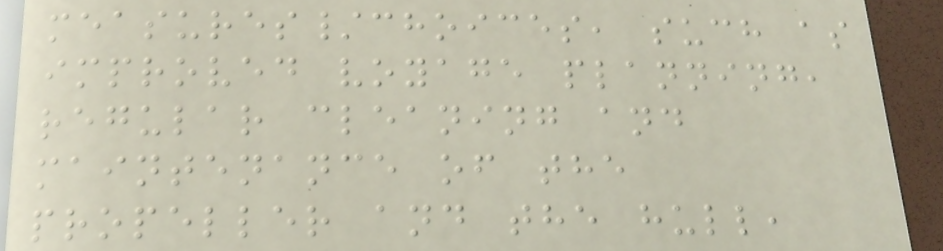measures/choices, such as
improved voyage planning,
regular cleaning and
maintenance of the
propeller and the hull,
